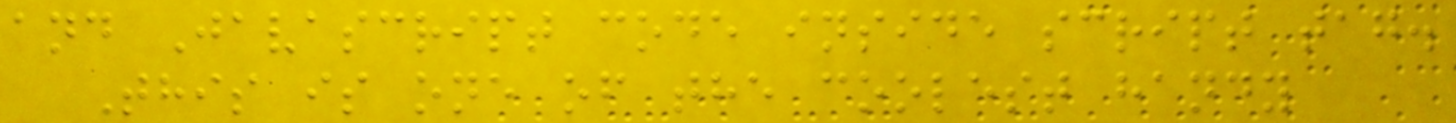and Javascript code inside script tag.
This is one of the coolest handy
